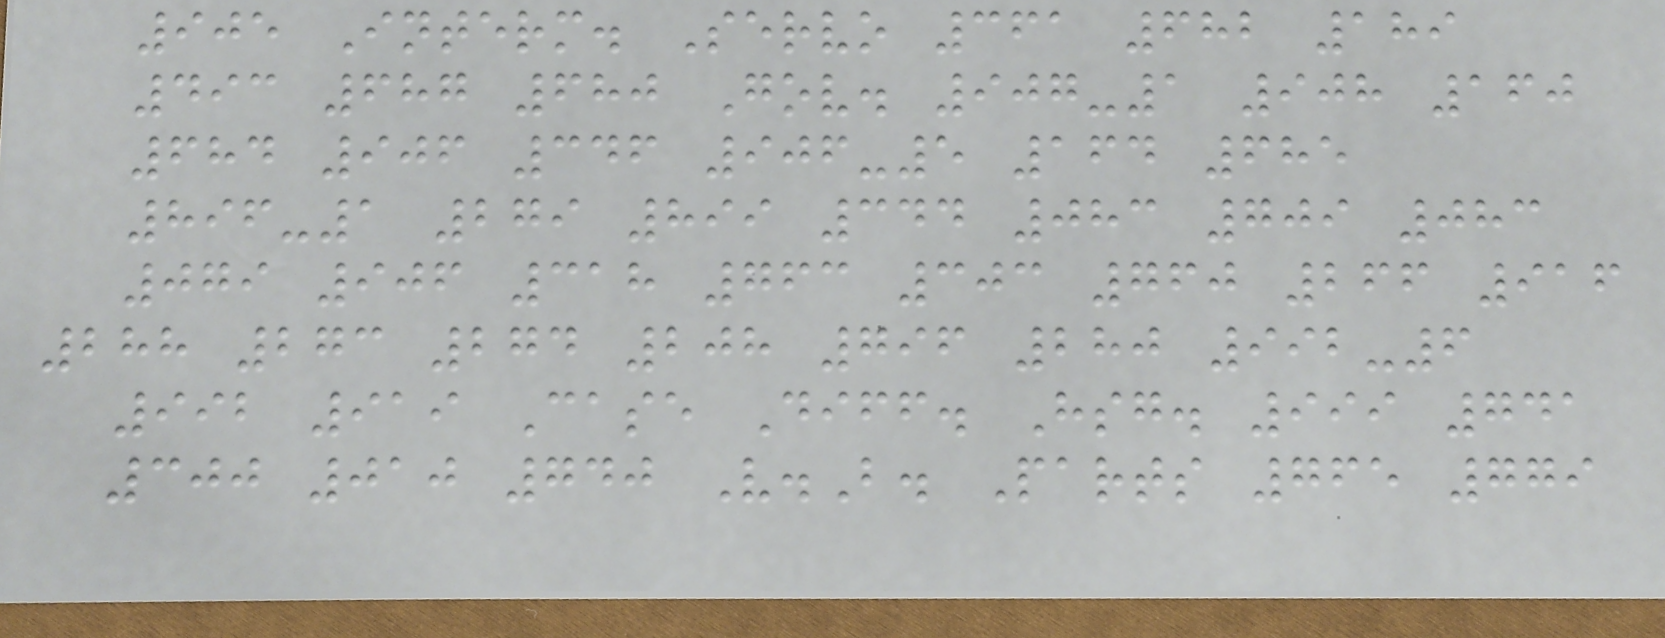905 Interm. Servo 361 682 189
493 687 680 Gov. 907-1 908 160
684 906 346 906-5 164 685
896-1 279 899 344 083 709 083
079 906 318 763 303 760 266 916
288 273 274 208 796 280 992-6
992 919 Case Diff. Hsg. 999 741
300 010 740 V.B. Parts 765 779
